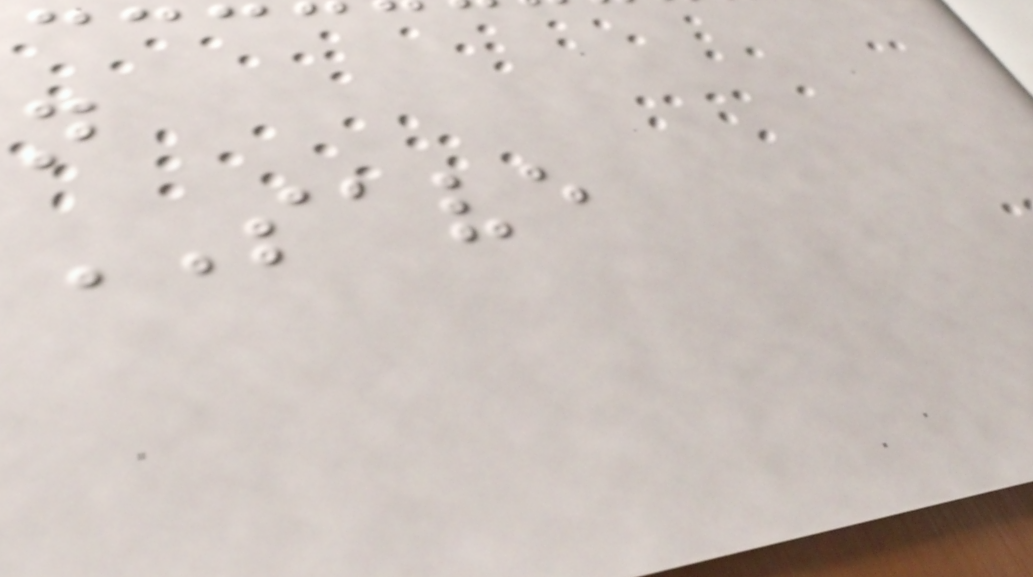n
SAVE
